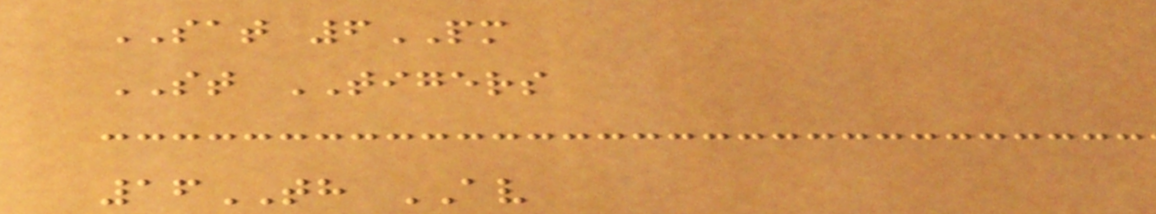SAT 6PM
ST TIGERS
16TH AV
